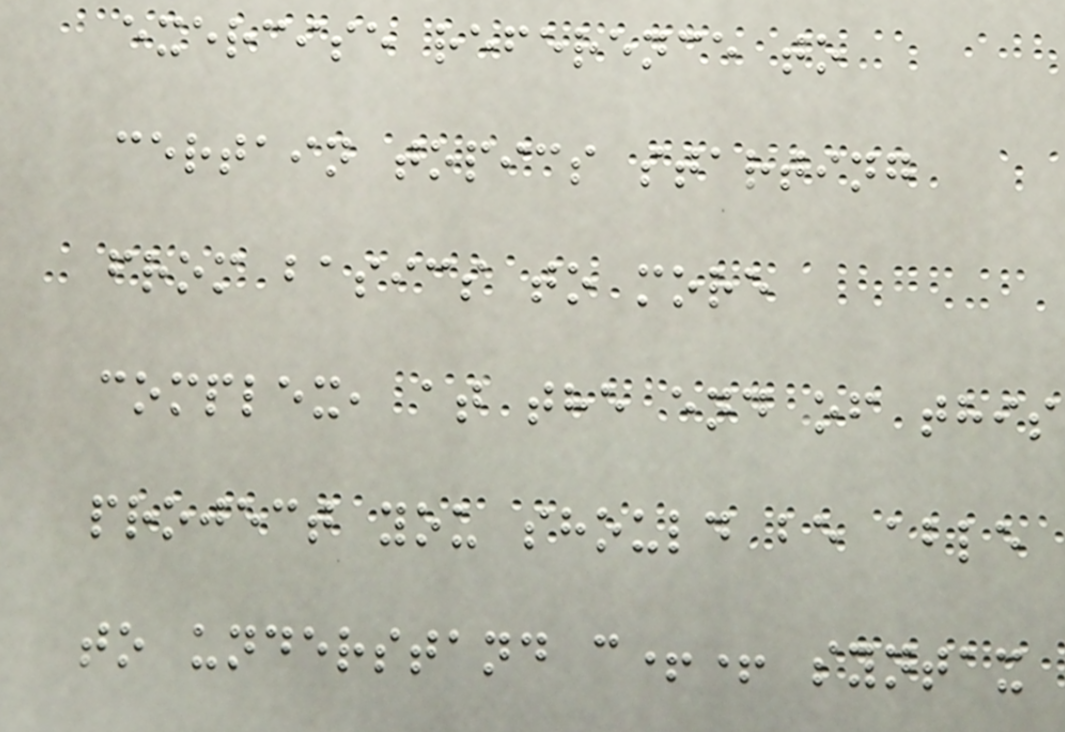exercise reference to
certain topics starting
from basics to more
complex, at the end of this
project you should be able
to understand c++ syntax
